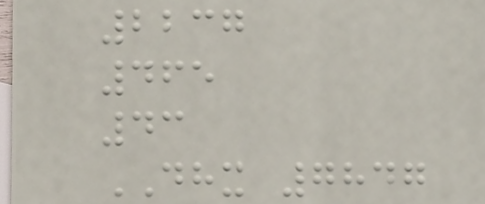2237
465
43
DHX 7847
